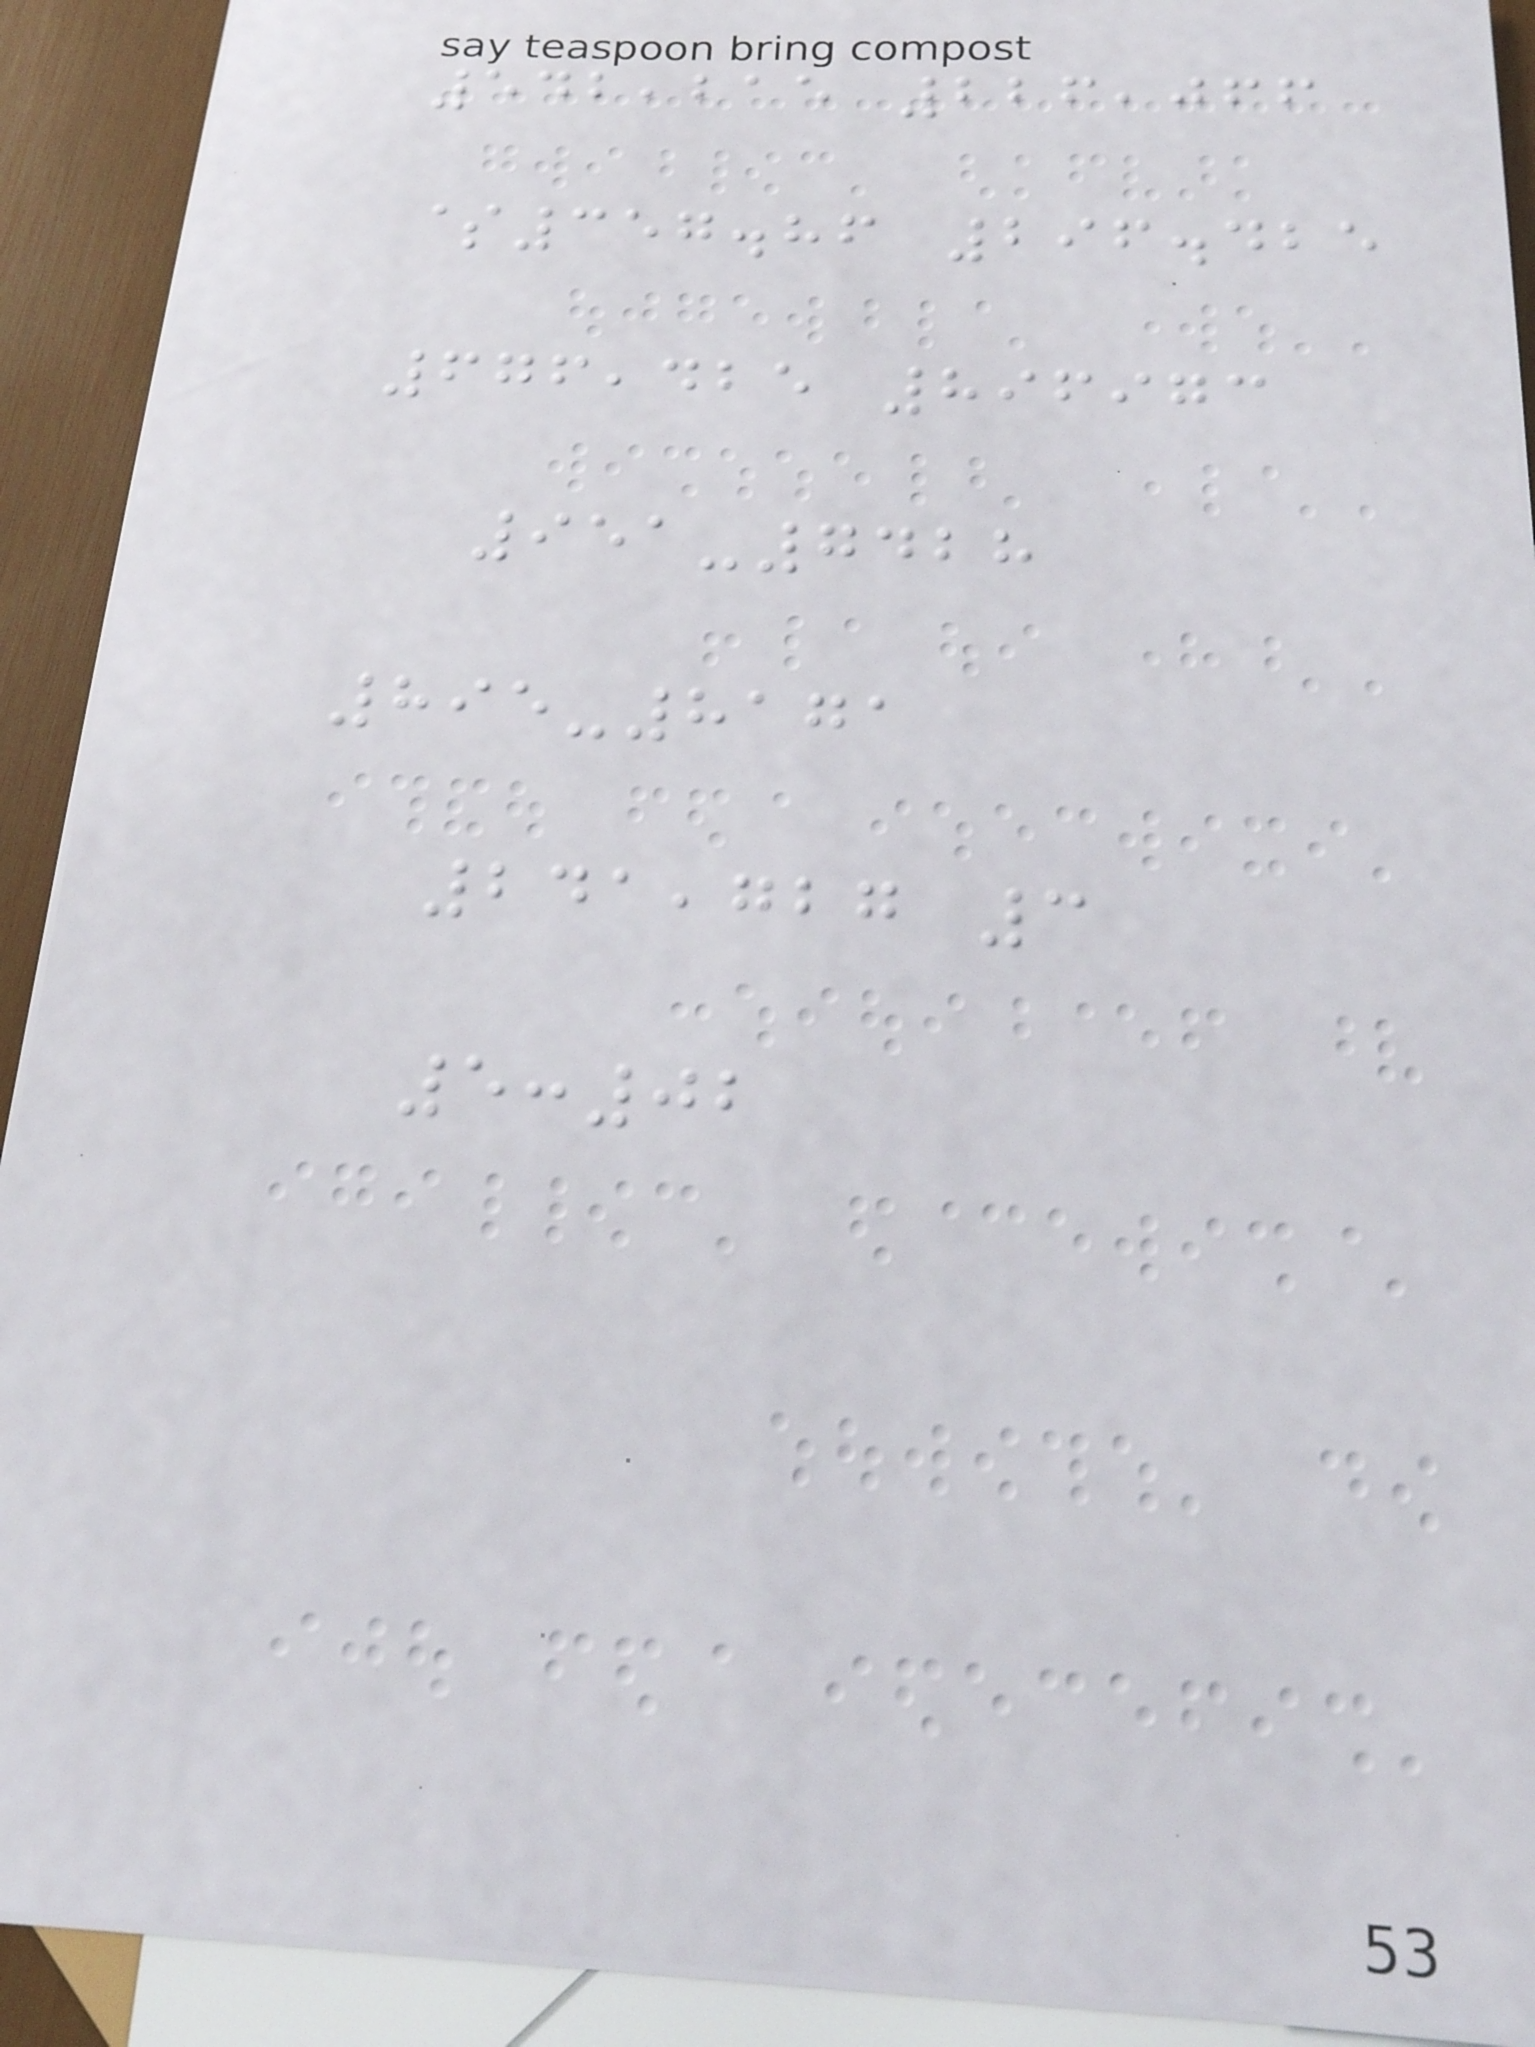542,215 226,066
$357.86 296.425
676,425 896973
951-7428
895-8171
241,727 3
5:02
